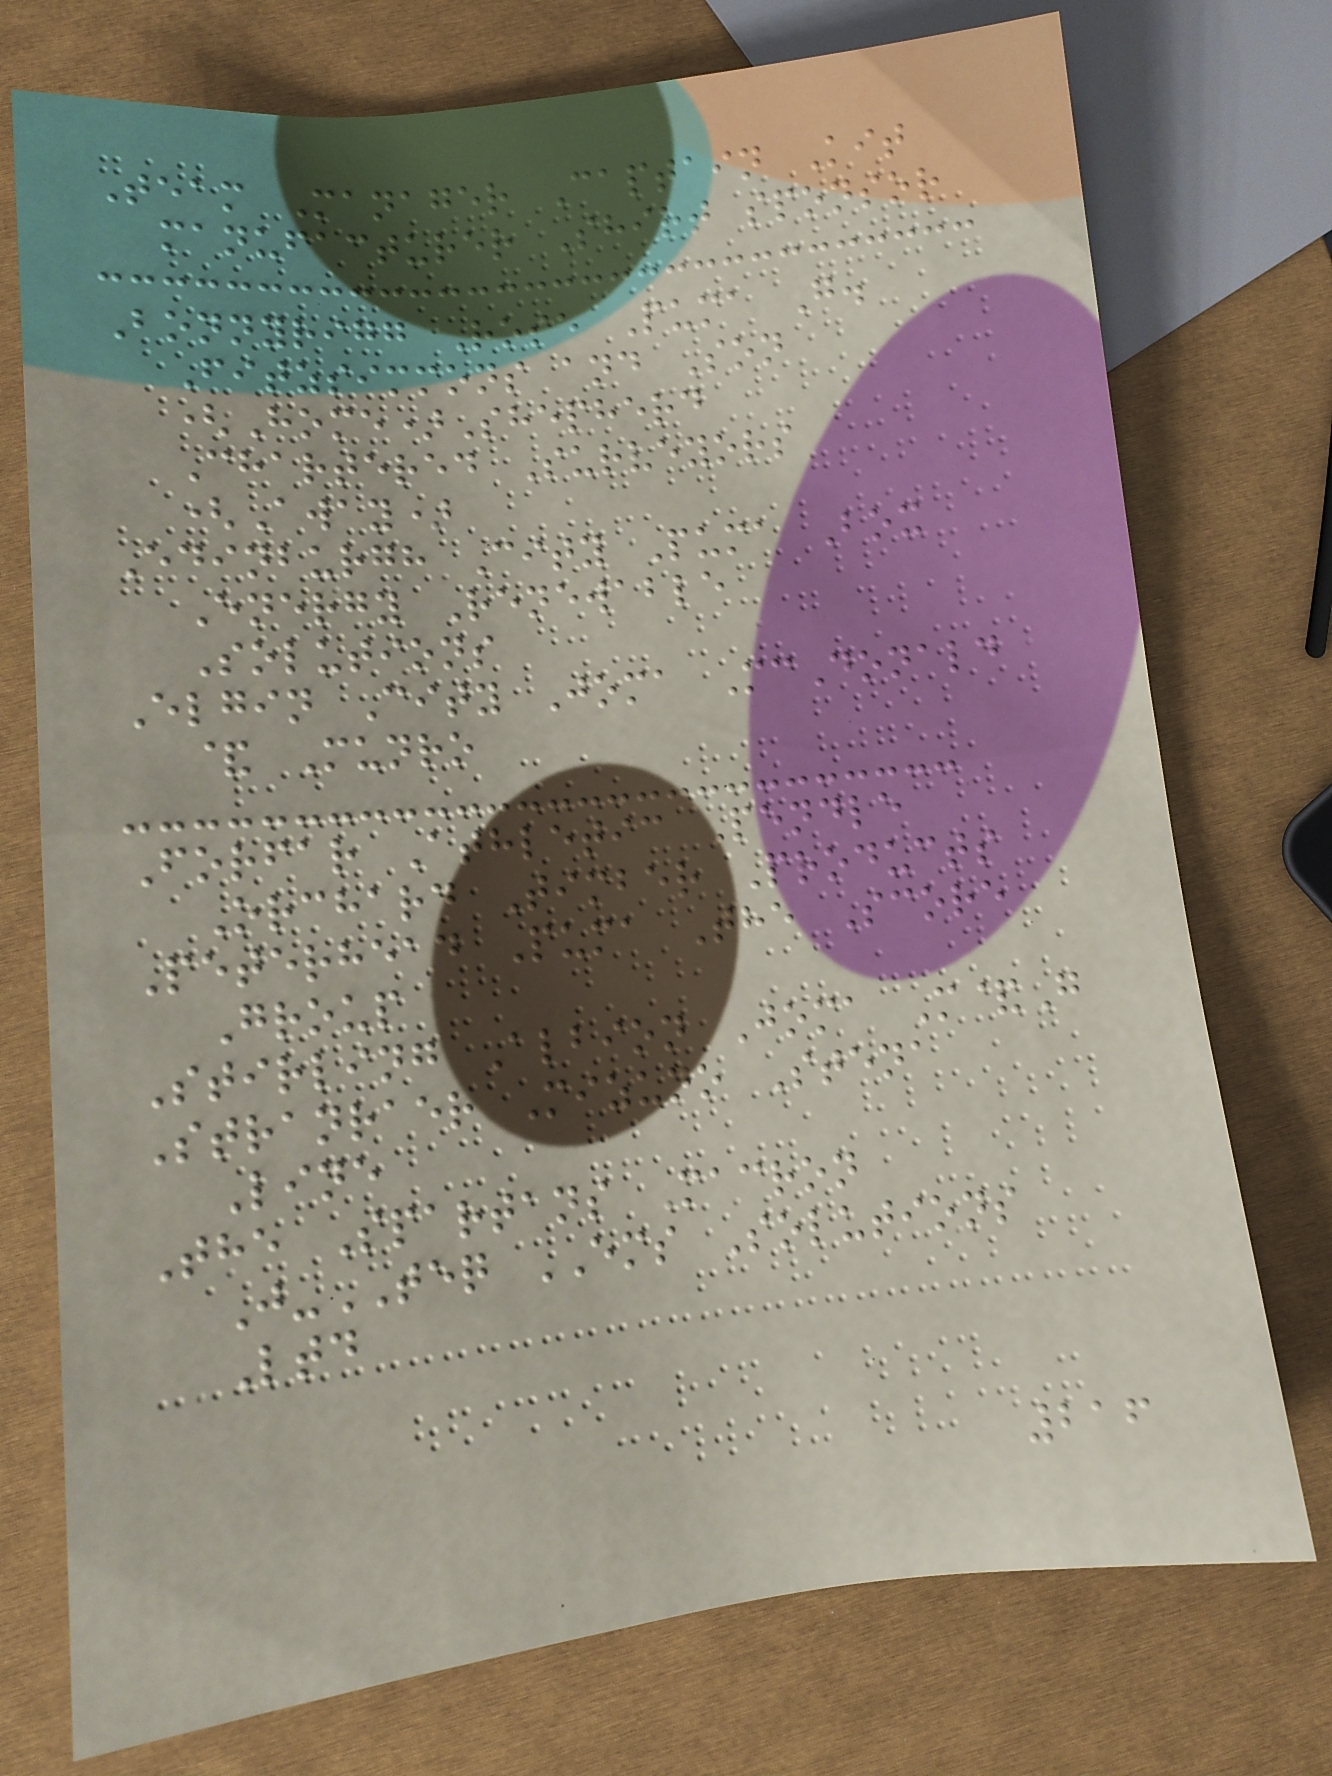Team Manager Captain Kit
manufacturer Shirt sponsor
Bonnyrigg Rose Puma G.
Fitzsimmons and Son
(Home)Shepherd
Chartered Surveyors
(Away)
Edinburgh City Puma Box
Energy Renewable
Solutions
Elgin City Joma McDonald
& Munro
Forfar Athletic Pendle
Orchard Timber Products
Peterhead Puma The Score
Group
Stirling Albion Joma M&G
Stranraer Mizuno Stena
Line
The Spartans Macron
J-TEQ EMS Solutions
Ltd
216
